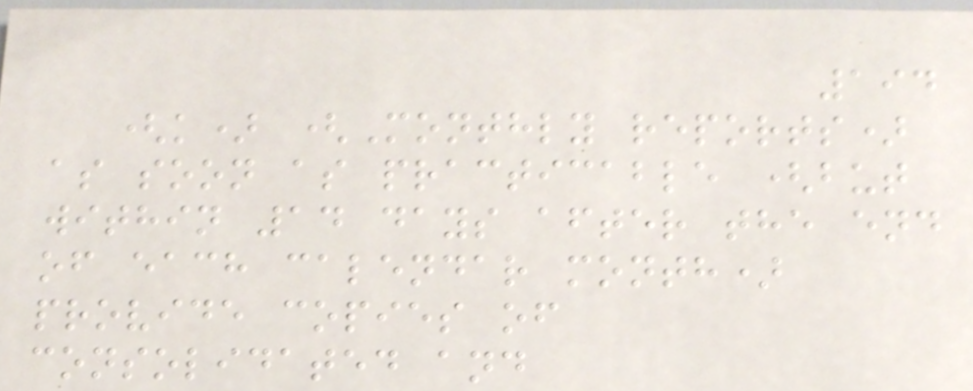194
(k) (Monthly reports)
as soon as practicable (but
within 14 days after the end
of each calendar month)
provide copies of
consolidated and
